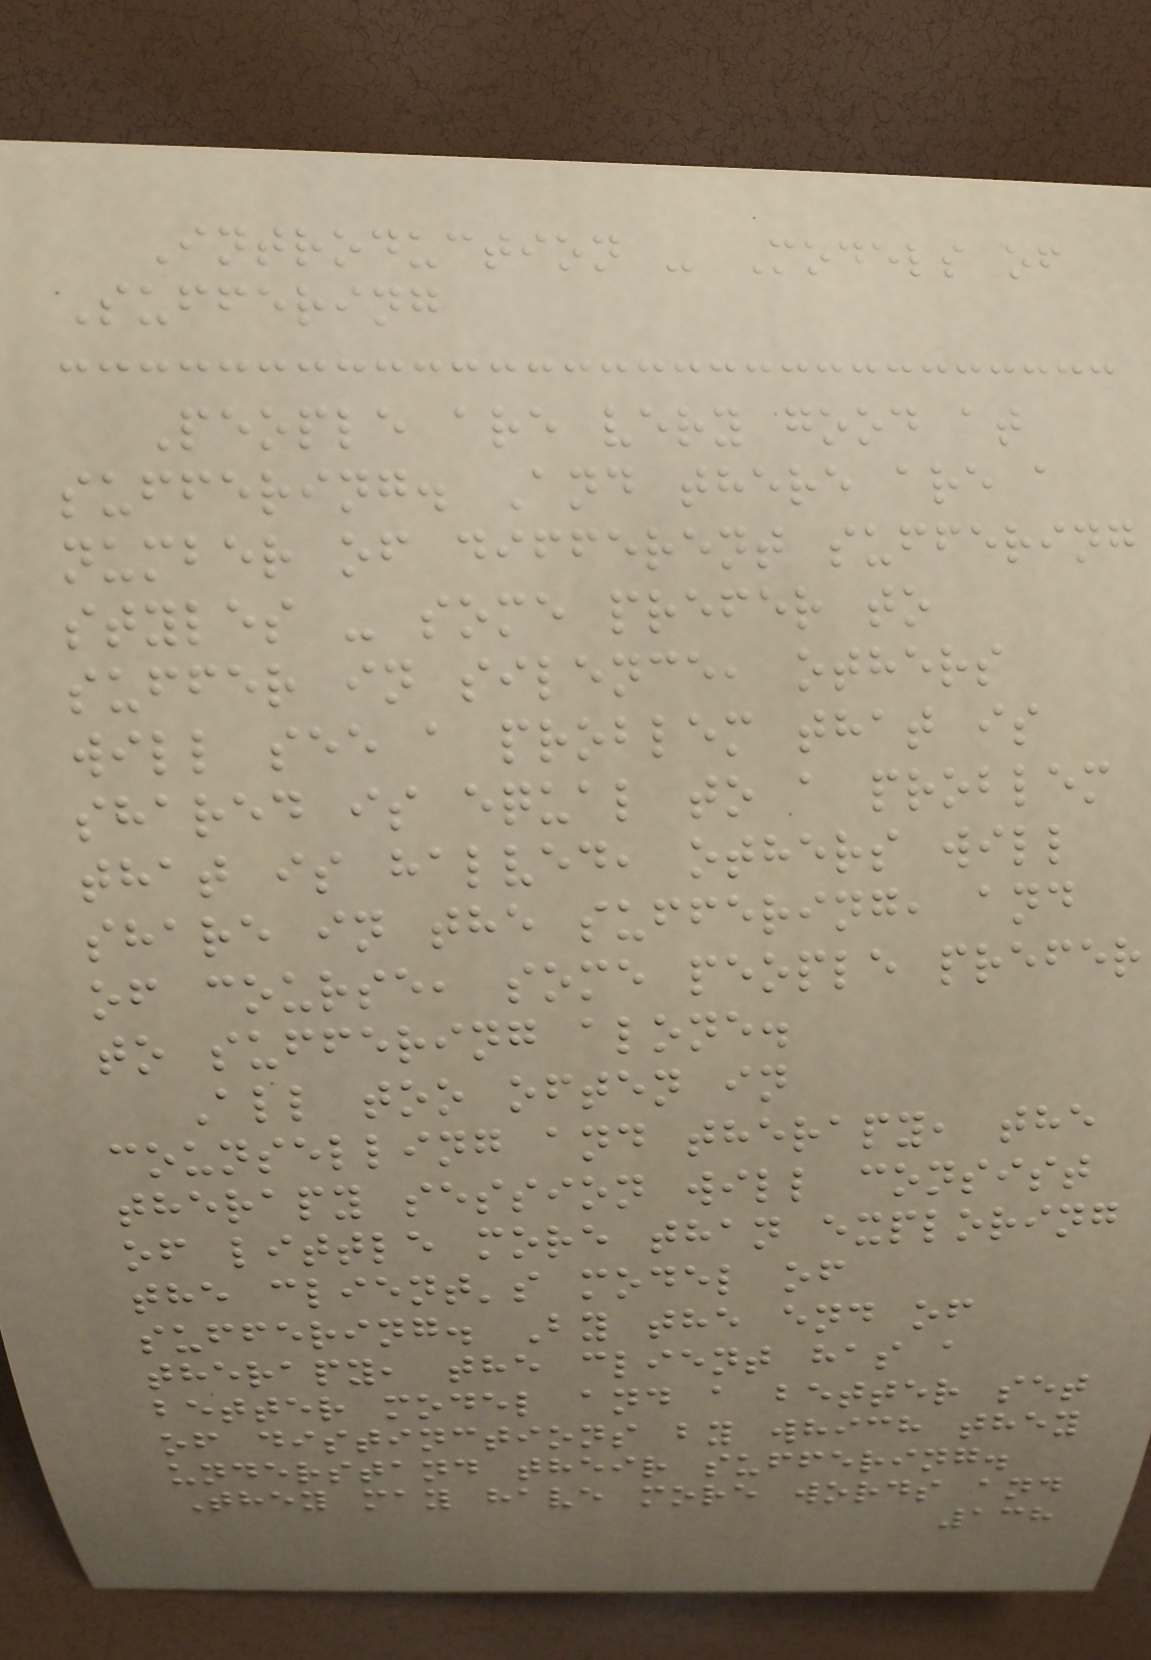Introduction - Models of
Suffering
People are very good at
suffering. And there are a
number of different suffering
styles - some prefer to
suffer in silence, others
will see a problem that is
shared is equal to a problem
that is halved, others will
share in the suffering, and
of course, some people prefer
to suffering alone.
All too often in
counselling and therapy, the
therapy session will consist
of little more than exploring
the client's model of
suffering. By the end of
therapy, the client has a
better model and a better set
of distinctions by which they
understand their suffering.
They may have more words and
138
